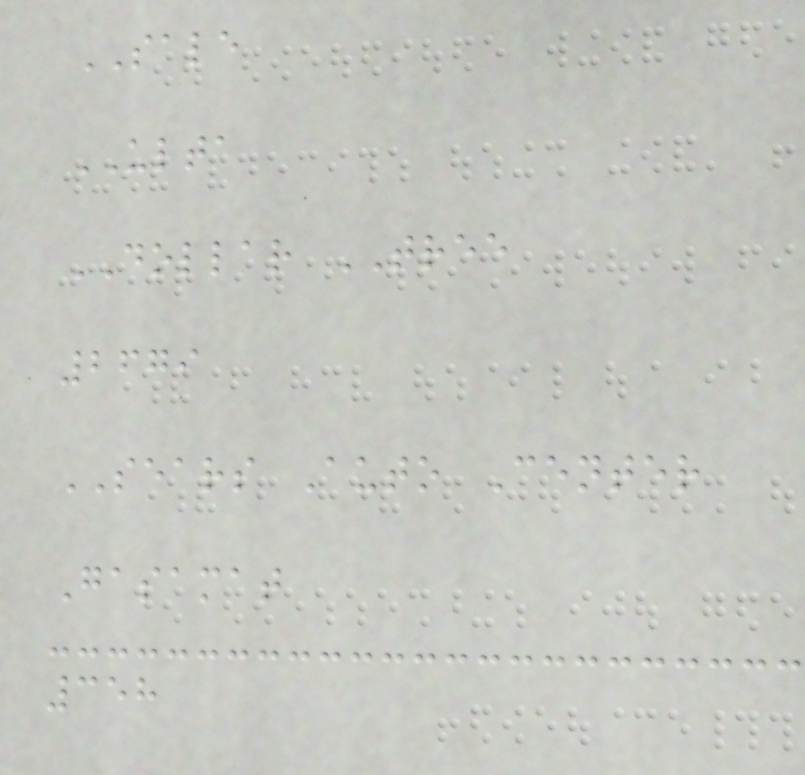SALE
ULTA
DOLLAR TREE
2679
SEARS Auto Center
Gasamat
358
